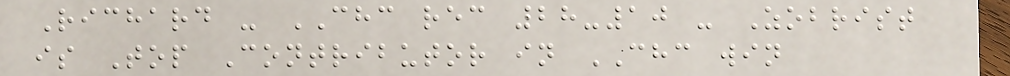Richard - CHC rec 28-10 - Zobrist
is Top Contributor in CHC win
